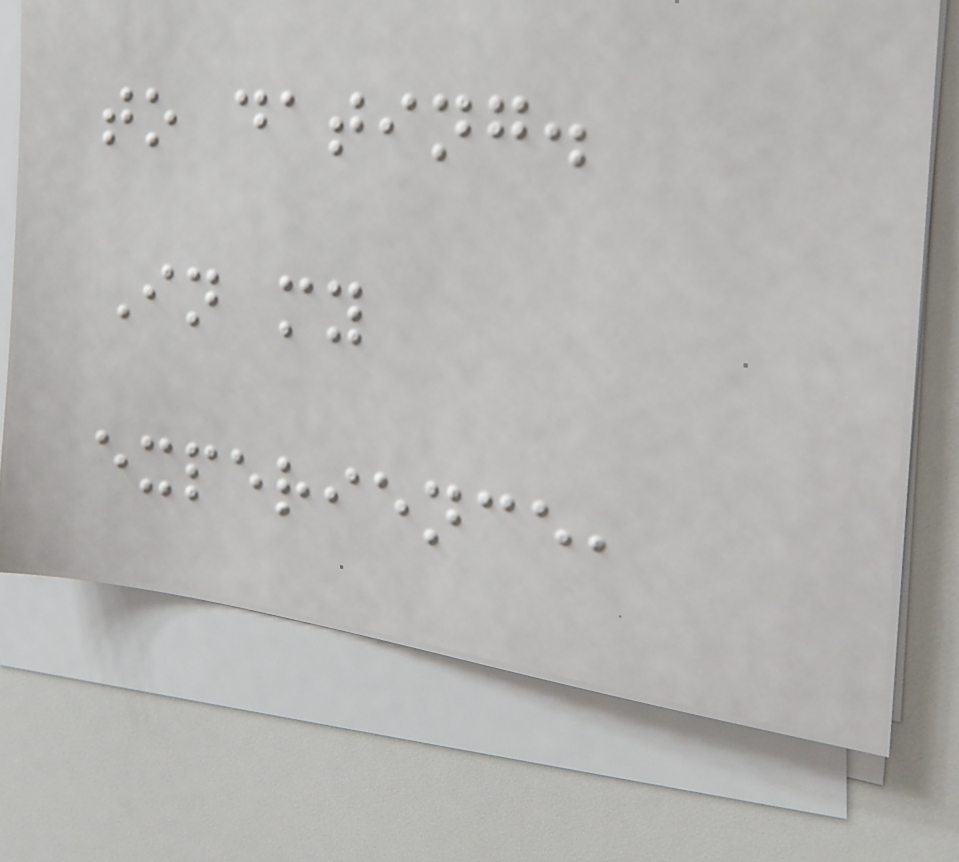to dating.
In my
experience,
